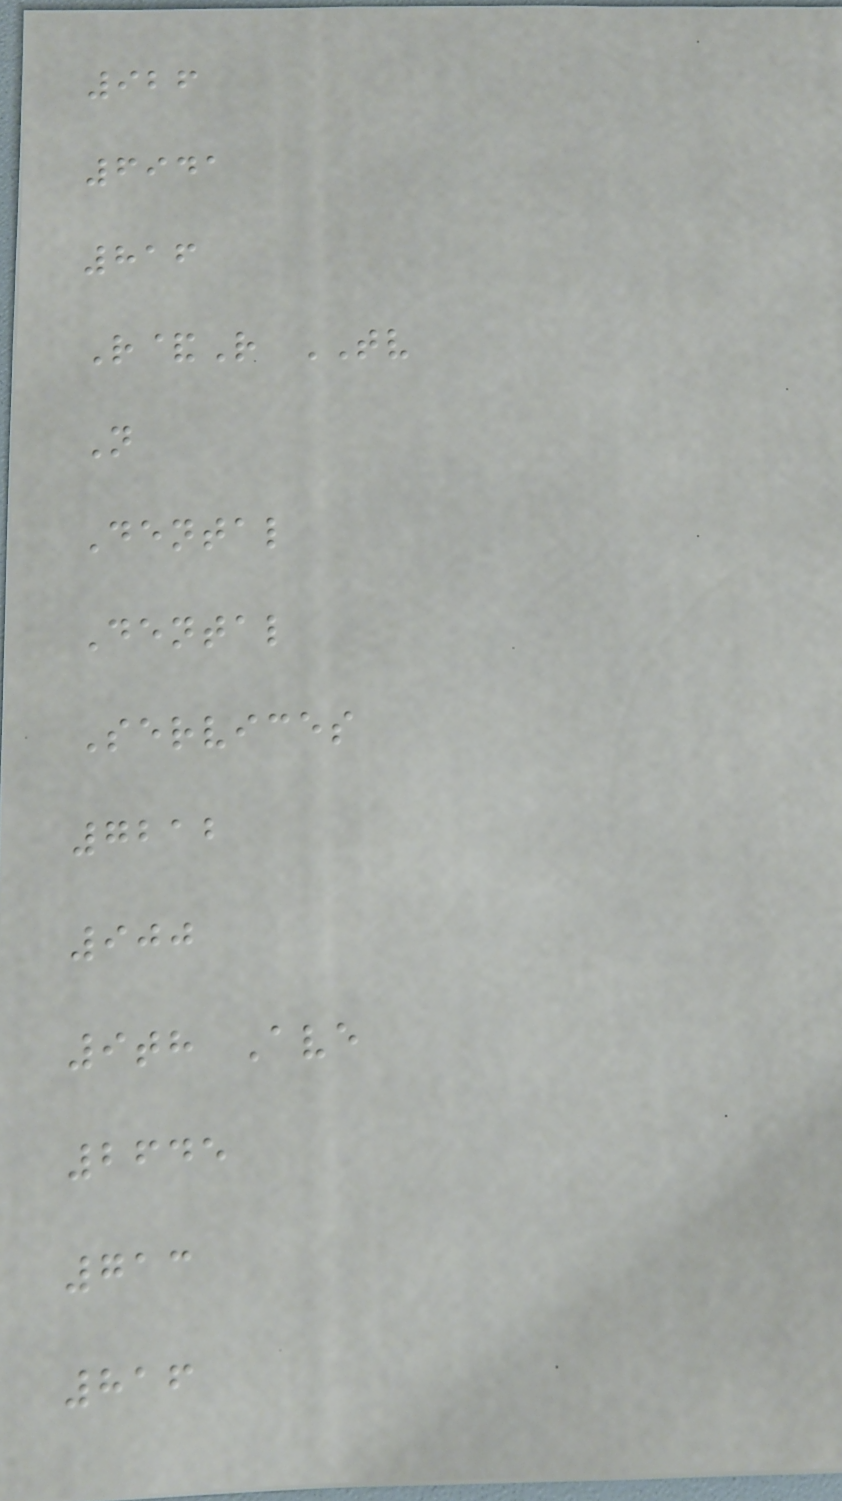926
6941
816
R&R TV
N
Dental
Dental
Services
7212
900
9th Ave
2645
713
816
